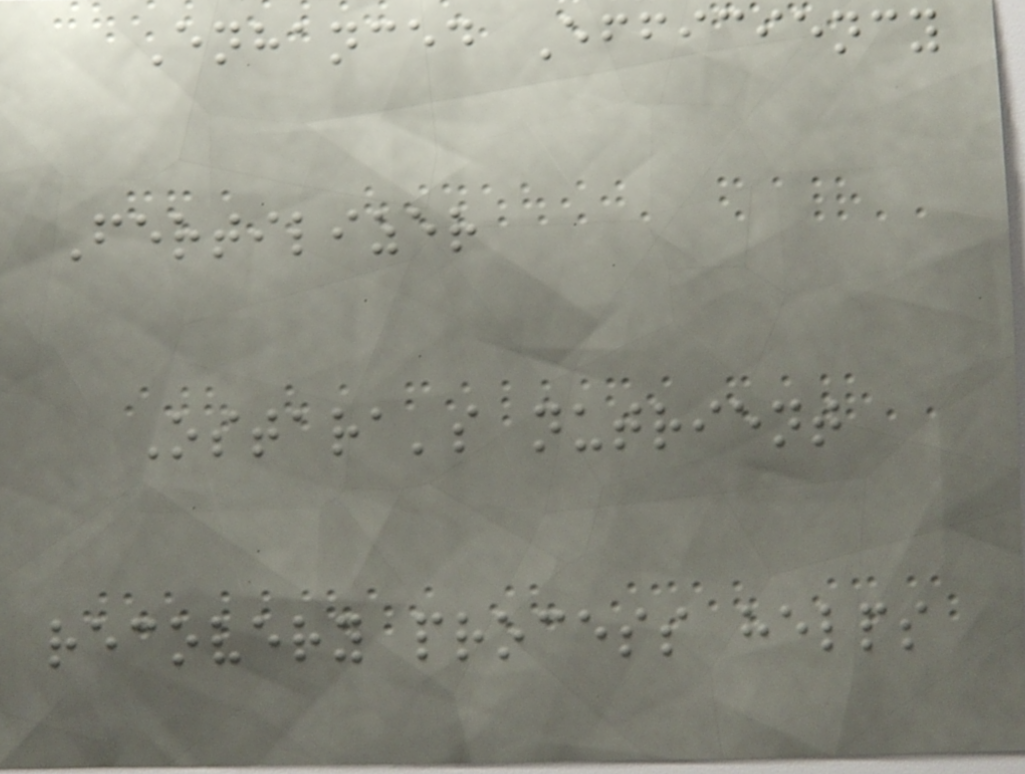Enhanced Efficiency
Fertilizer
Ostara's nutrient
recovery process helps
